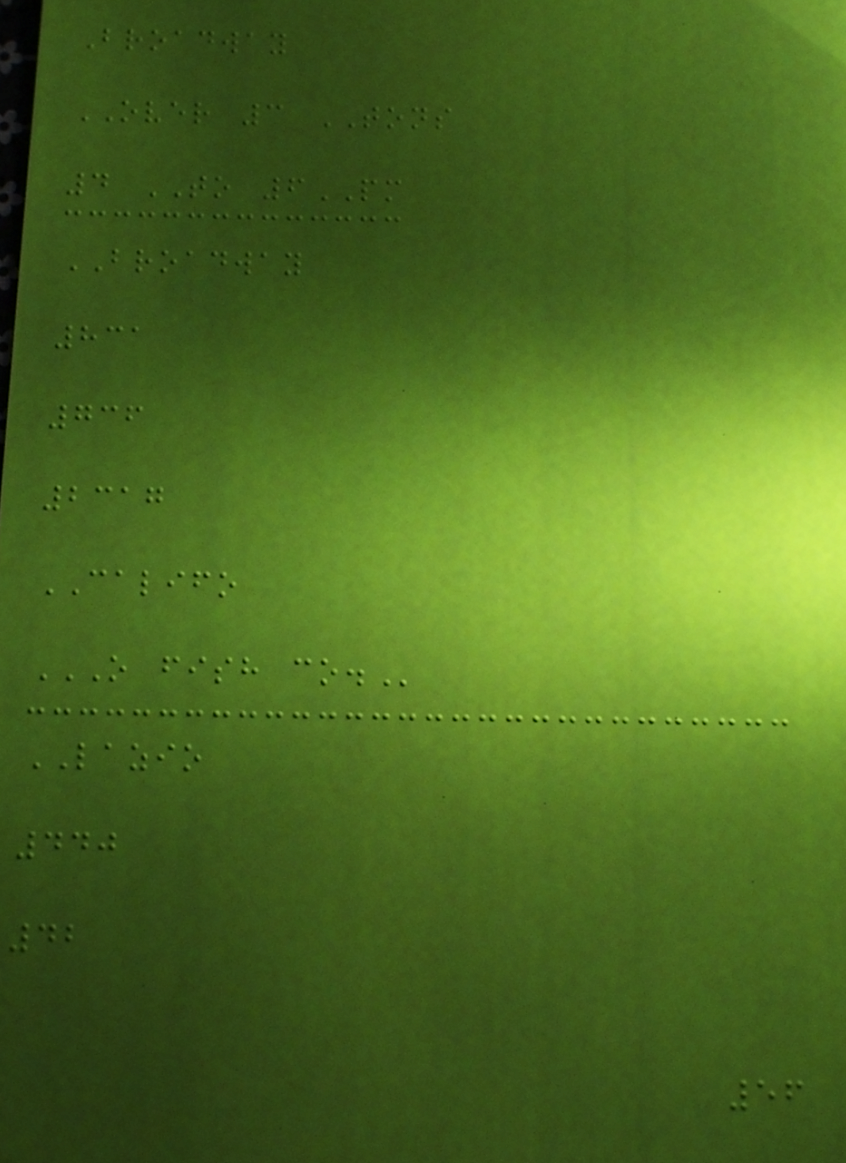Broadway
OVER 3 TONS
4 TO 6PM
BROADWAY
831
736
2317
CALIFO
O FISH CO.
LAZIO
440
42
56
